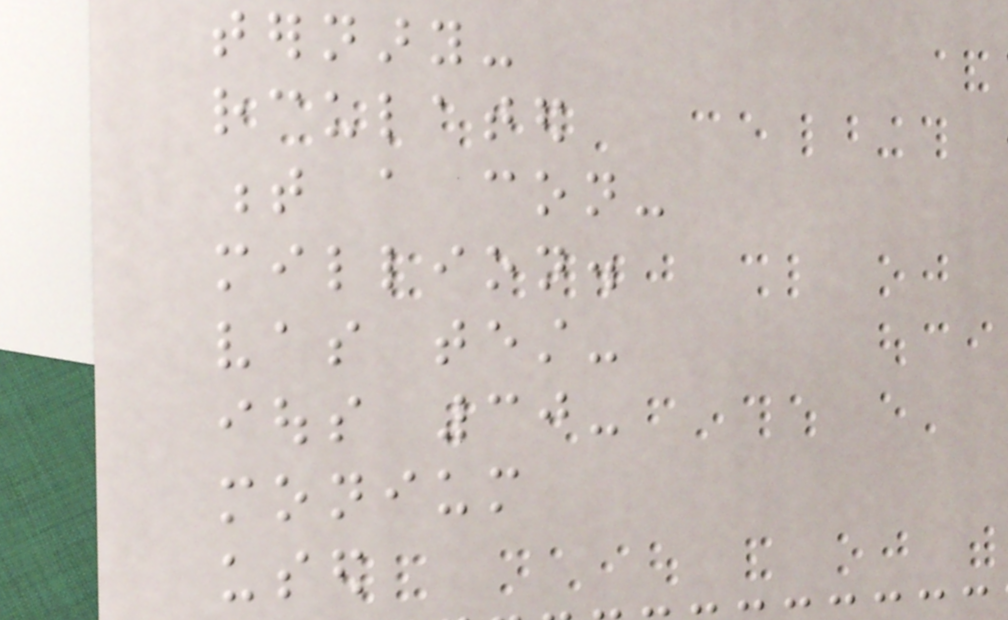ternary-
rculated
t a con-
million.
vas test-
ious 30-
monium
used
